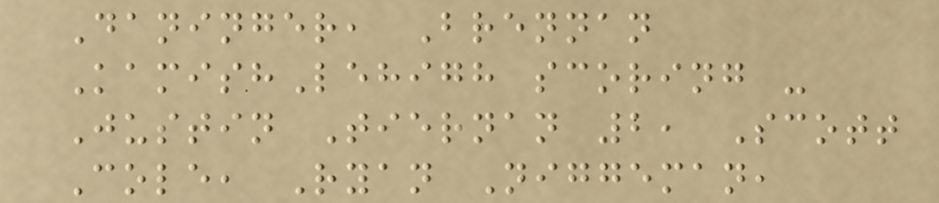Daninger, Brennan
KamishLehigh scoring -
Justin Tiernan 2, Scott
Cole, Ryan Niggeman,
